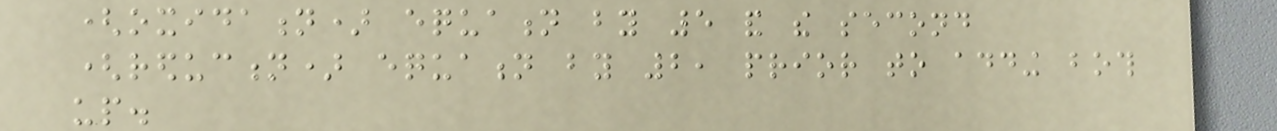(oxidation) equation by 5 and the second
(reduction) equation by 2, prior to adding both
up.
